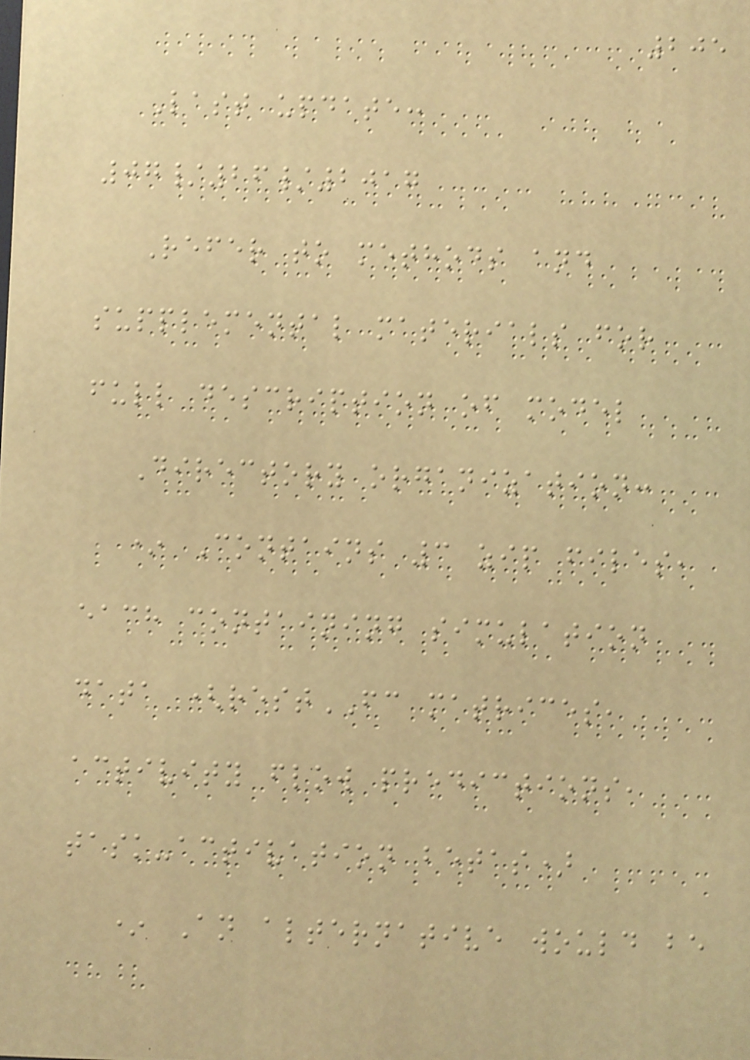205
Last update:
07/26/2017
Refer to methods and
supplemental materials for
full description of model
Directory organization:
* Contains 3 zip files,
each containing simulation
data (restFC matrices,
activity flow predictions,
task-activation betas)
* An alternative would be
